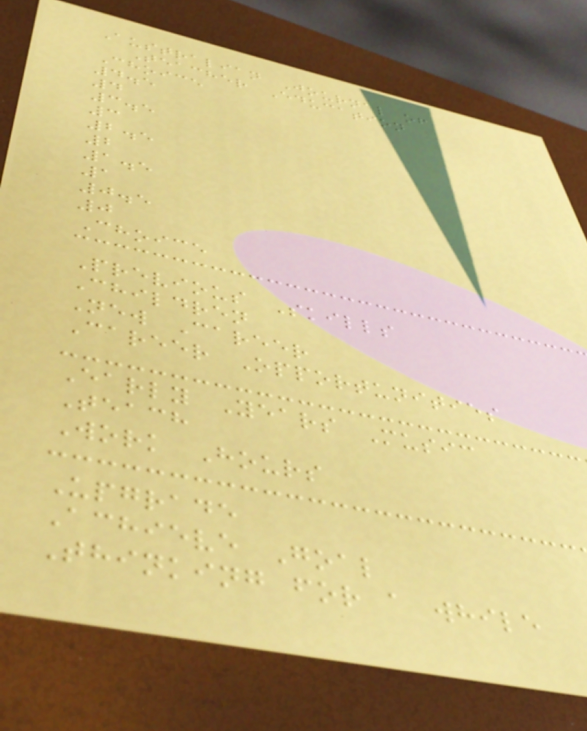Australian Journal of
Teacher Education
Choice
4.5
4
3.5
3
2.5
2
1.5
1
0.5
0
Choice
Previous Skills
Children
New Career
Career Opportunities
Early Years Music
Teach
Work Hours
Upgrade
Achieve Goal
Thinking for a while
